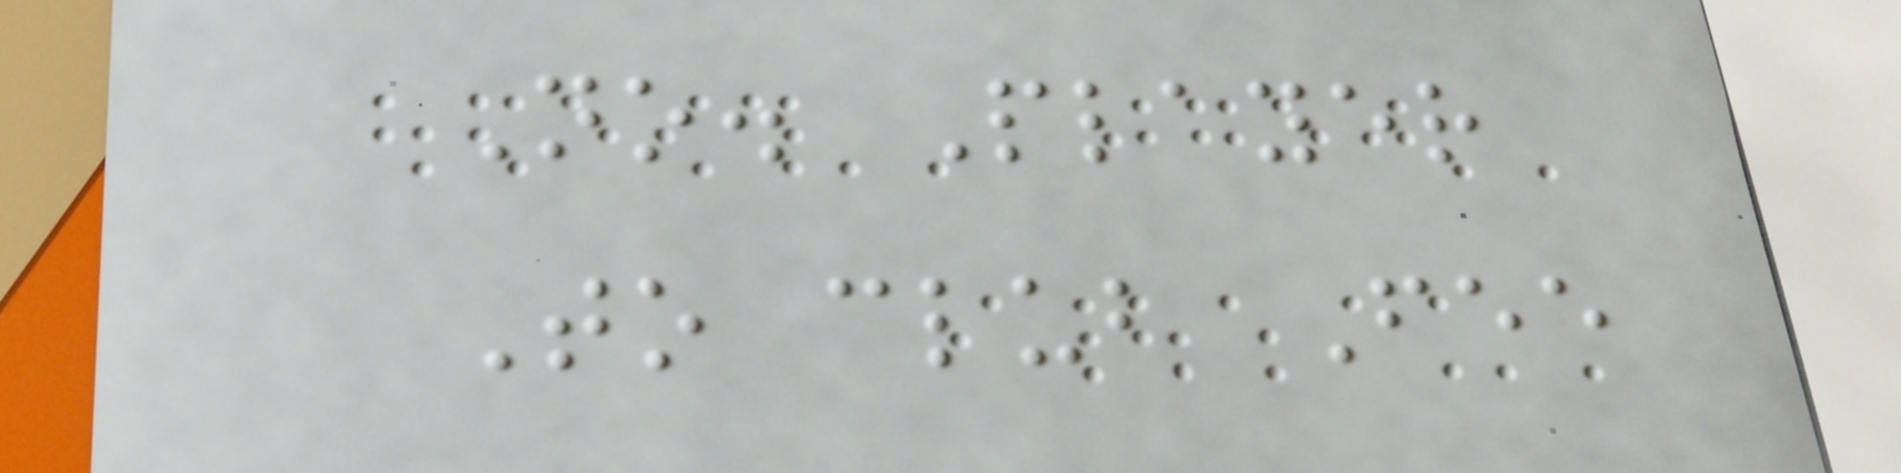No. Player
To club Fee
